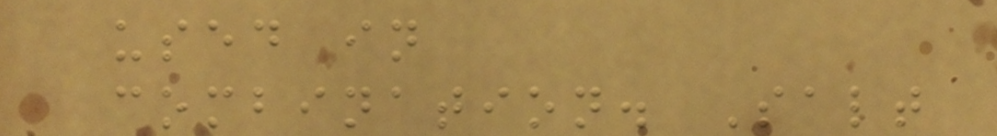used in
combination. Salt
